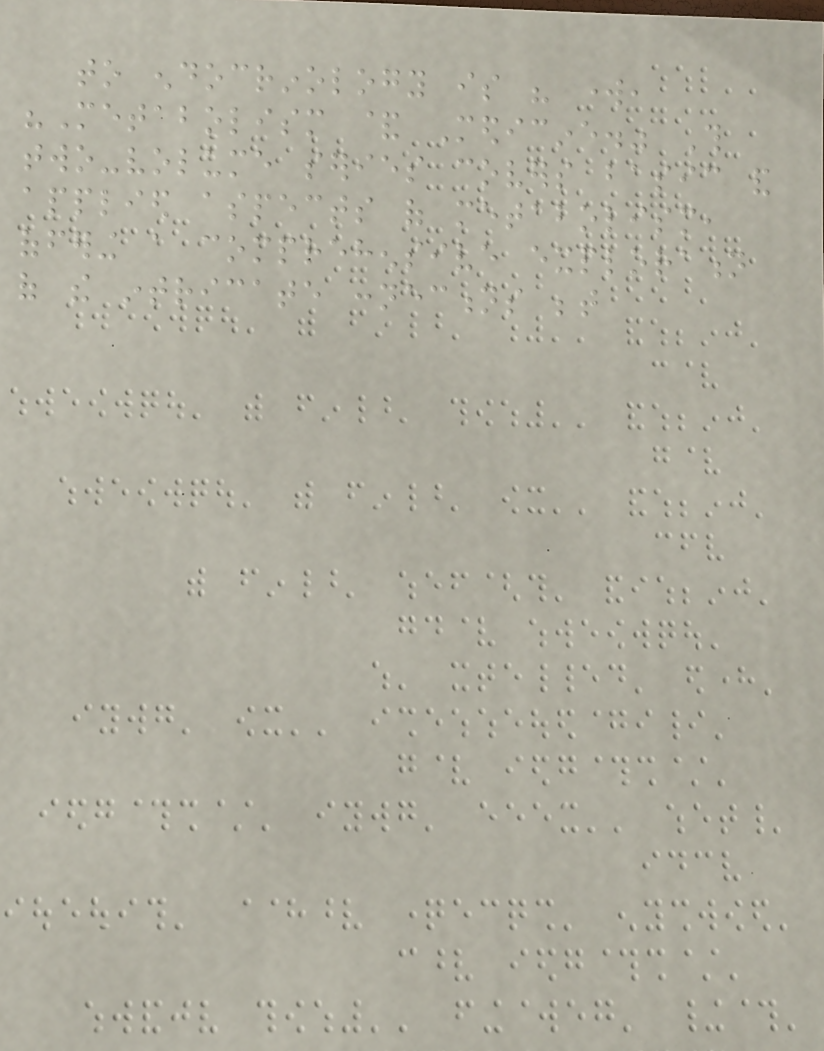to endocrinology is his work,
"Metabolism & Medicine." This
two-volume series covers basic and
applied aspects of metabolism,
offering a comprehensive exploration
of the intricate connections between
